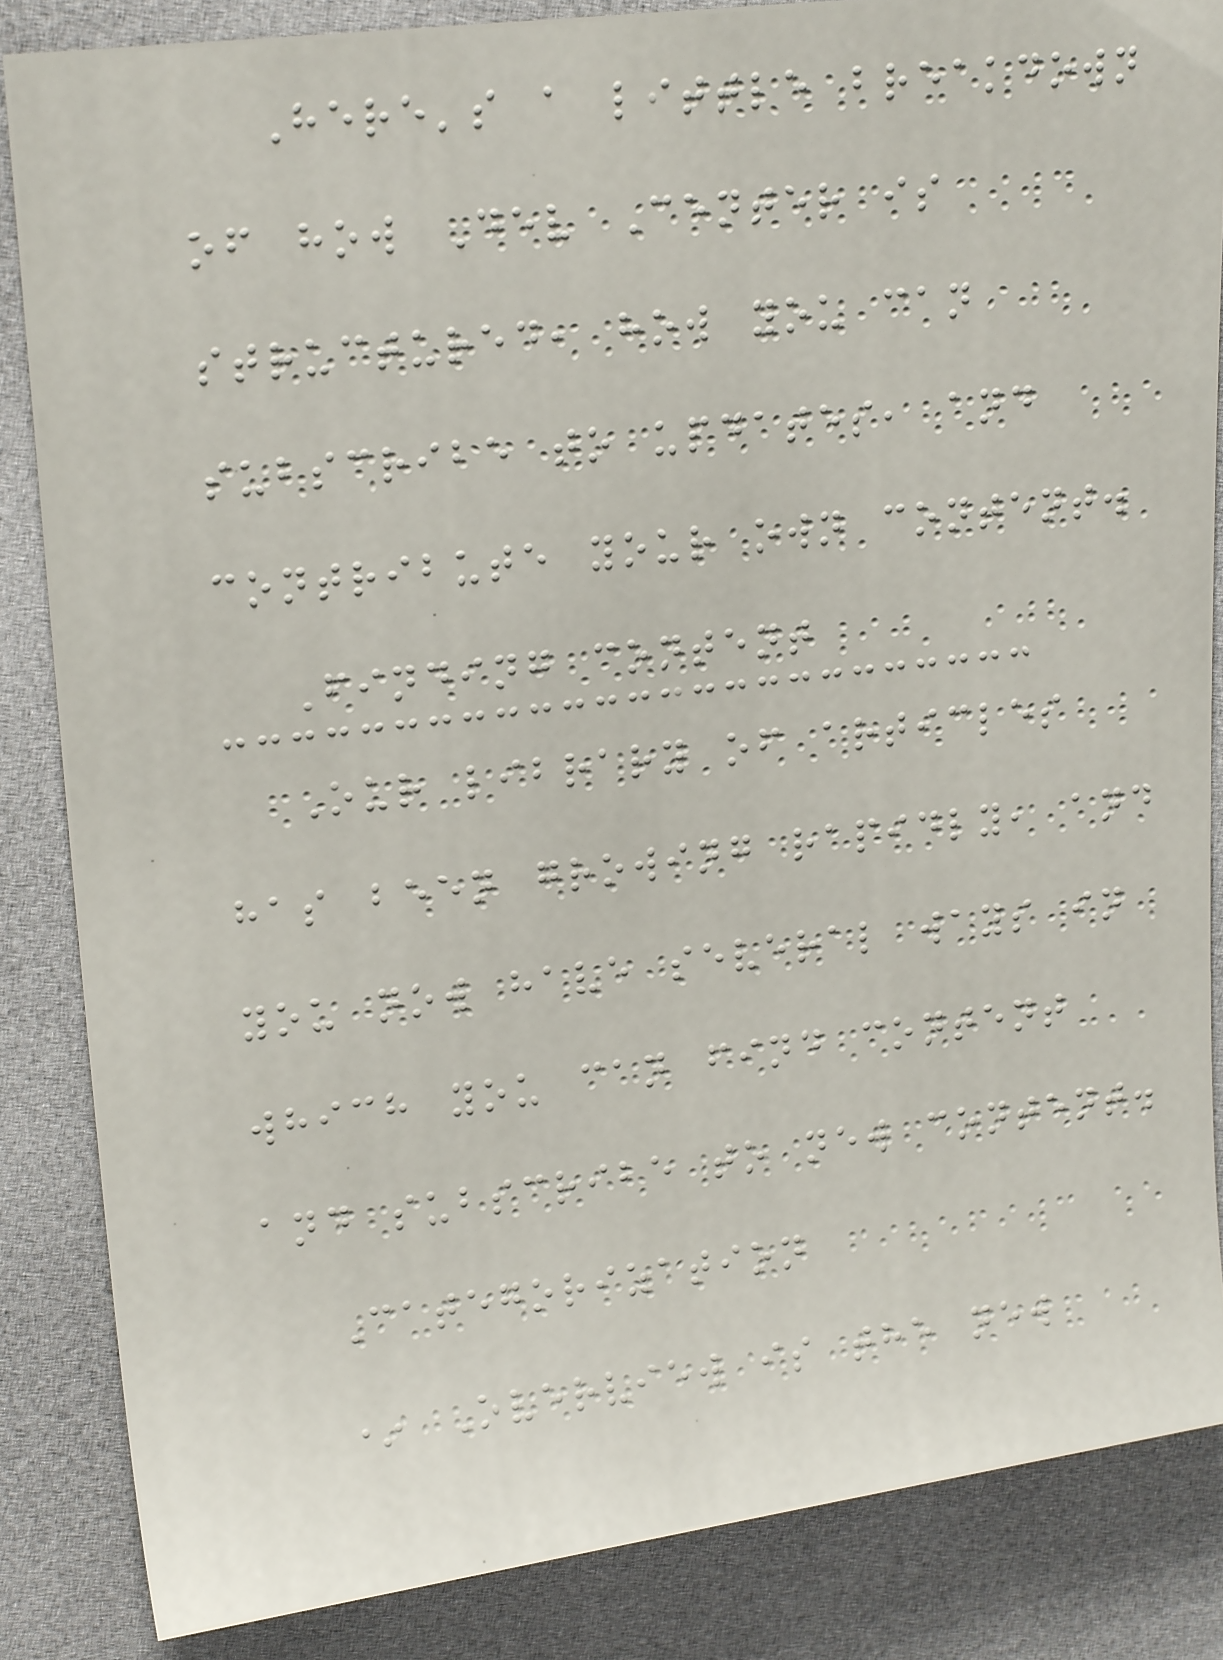Here's a little breakdown
of how Dev Center is
structured, how you can
subscribe to updates, and
contribute your own content.
Finding content
Our library of articles
has been growing rapidly, and
you now have several ways in
which you can find content
and subscribe to new content.
Categorization
* Overview is the new
